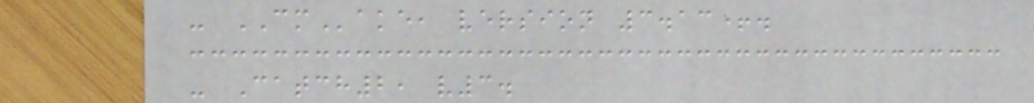- CMake, version 3.13+.
- Catch2, v3.
